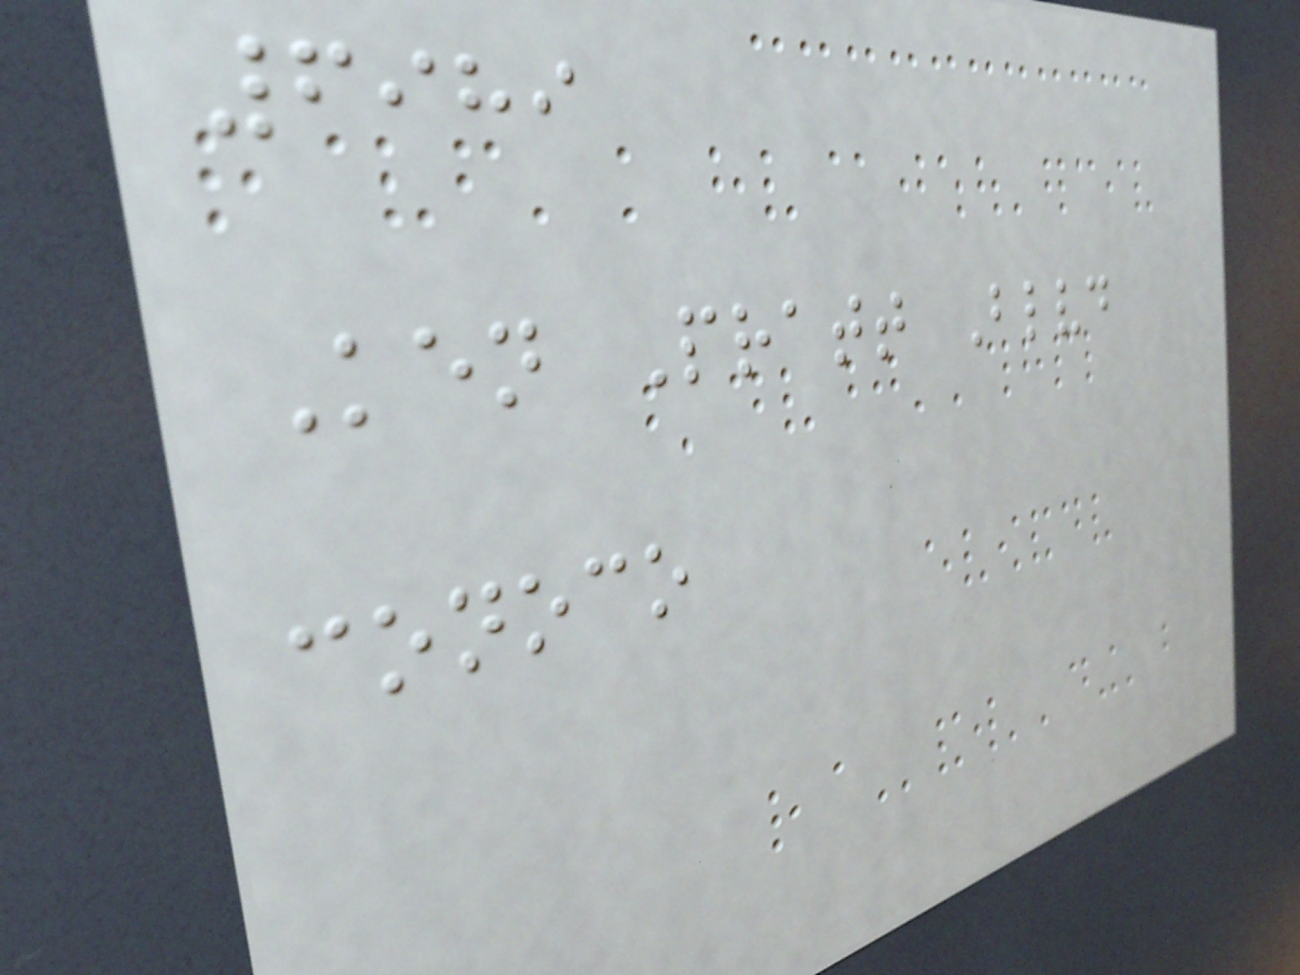6989
Ken Pratt Blvd
conoco
